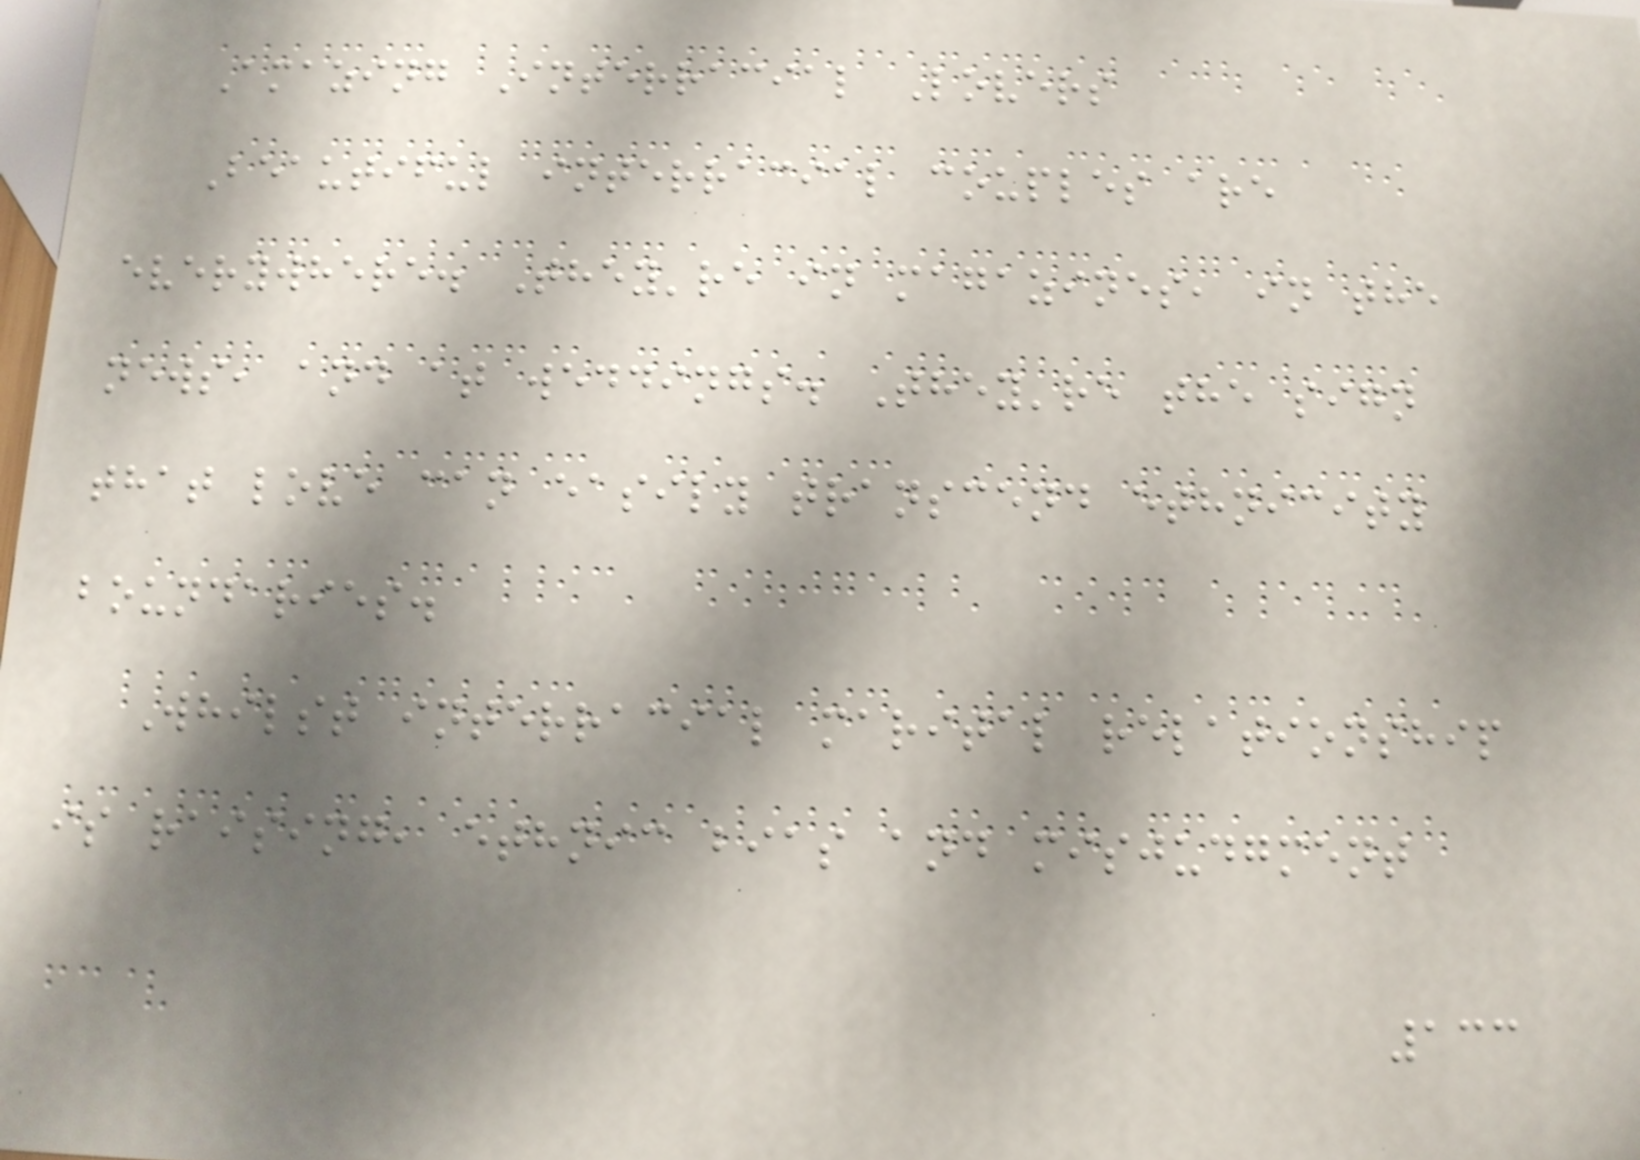Amazing Interracial Lovers
Beautiful interracial couples are
everywhere. They're in magazines, in the
news, and at weddings. They're the sign
that love can easily transcend ethnicity
boundaries.
Whilst interracial marital relationship
is raising, ethnic bias and misjudgment
133
